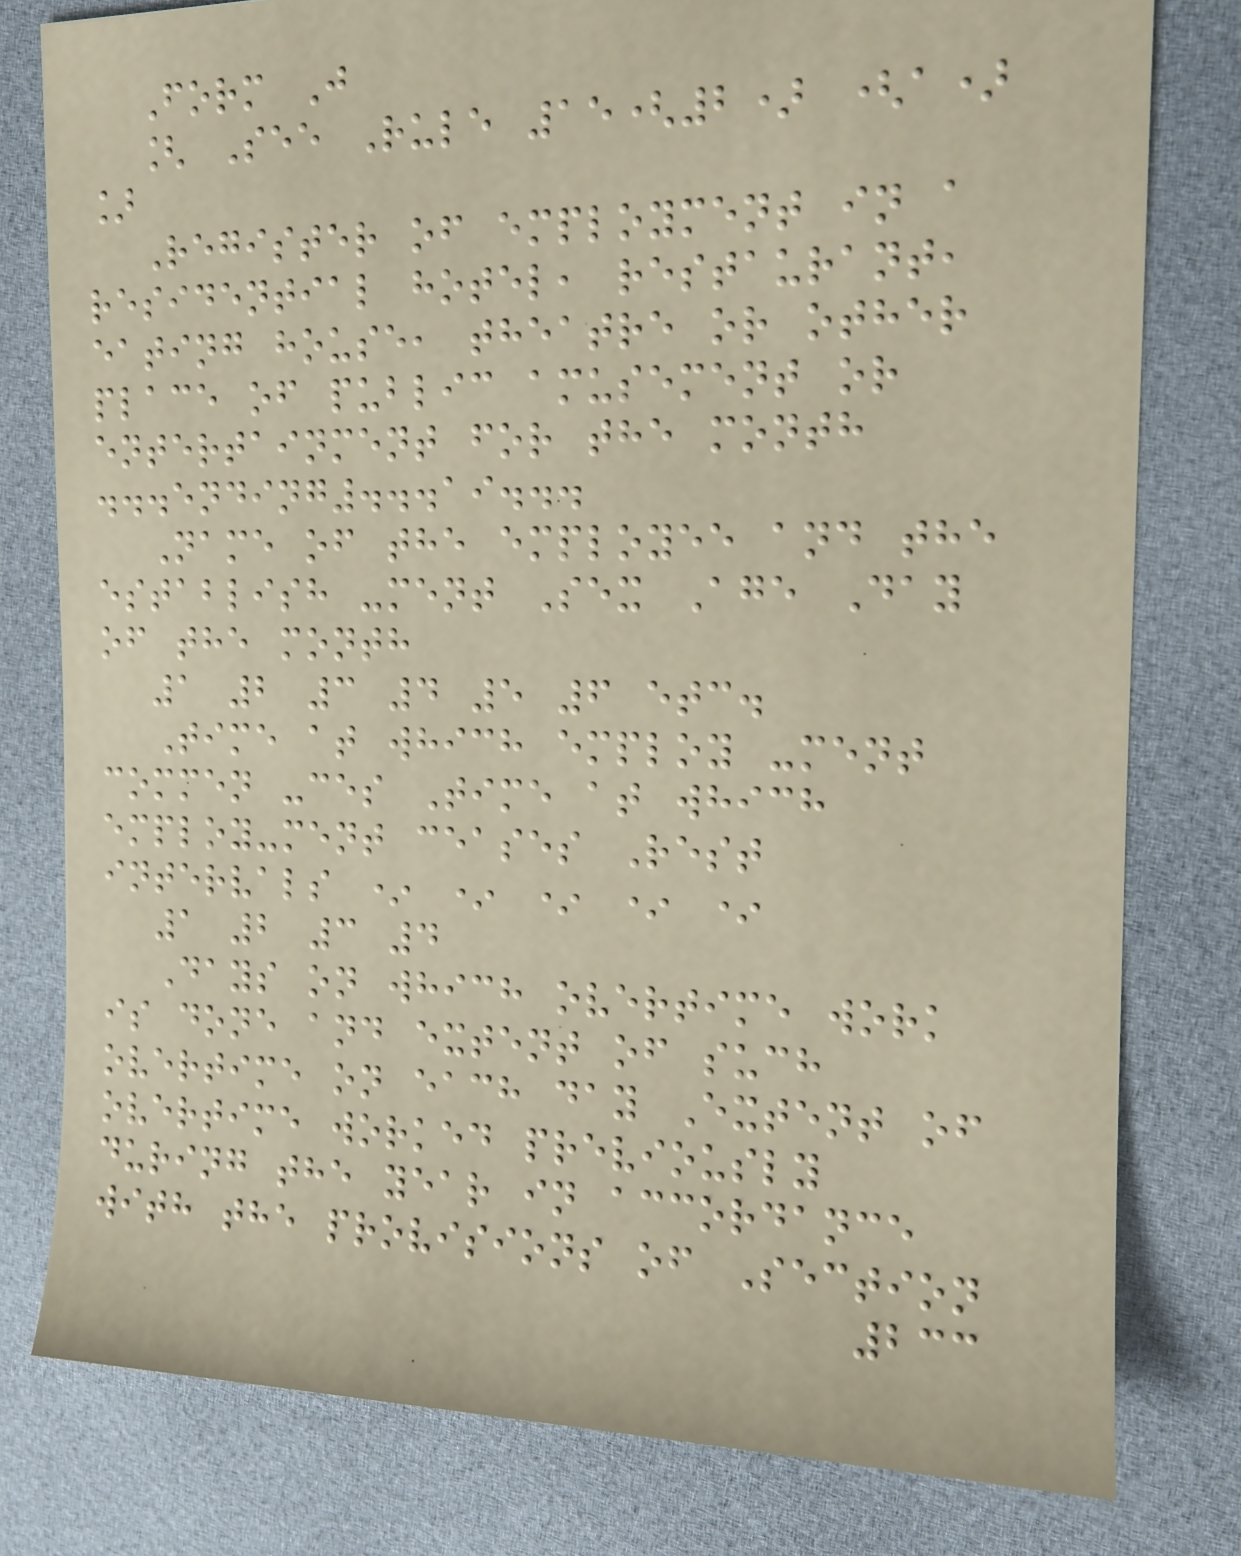Form J
[ See Rule 15(2) (a)
]
Register of employment in a
residential hotel, restaurant,
eating house, theatre or other
place of public amusement or
entertainment for the month
...ending...19...
Name of the employee and the
establish -ment Sex Age Day
of the month
1 2 3 4 5 6 etc.
Time at which employ -ment
commen -ces Time at which
employ-ment ceases Rest
intervals * * * * *
1 2 3 4
Days on which overtime work
is done and extent of such
overtime on each day Extent of
overtime worked previously
during the year in accordance
with the provisions of Section
233
